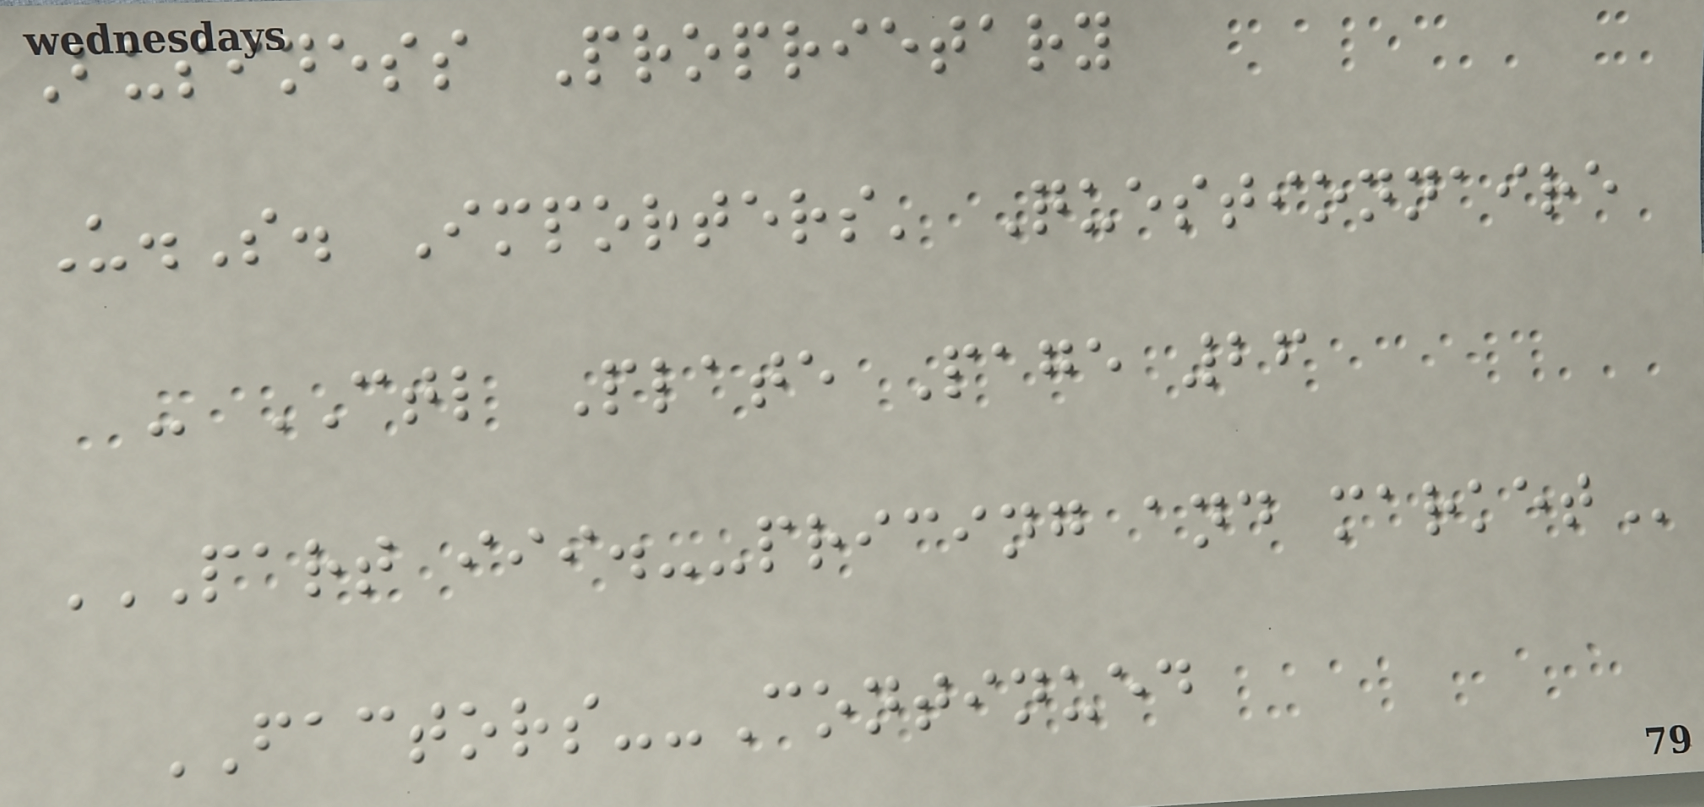Business Proprietary
U.S. Importers' Questionnaire
- CTL Plate Page 26
PART III.--PRICING AND MARKET
FACTORS--Continued
